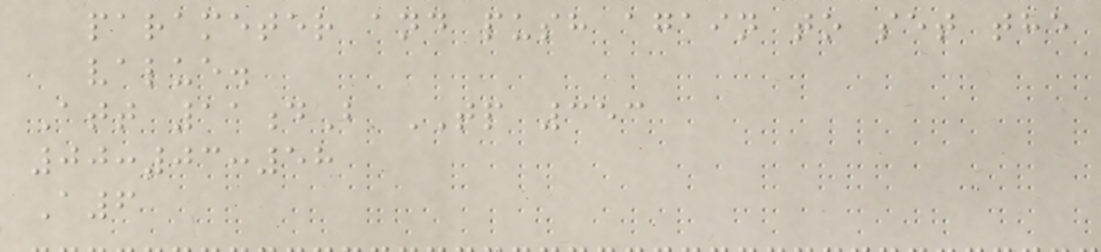parameter and push again to set the
value.
Att 11dB TP 353
00:03:58
A6
